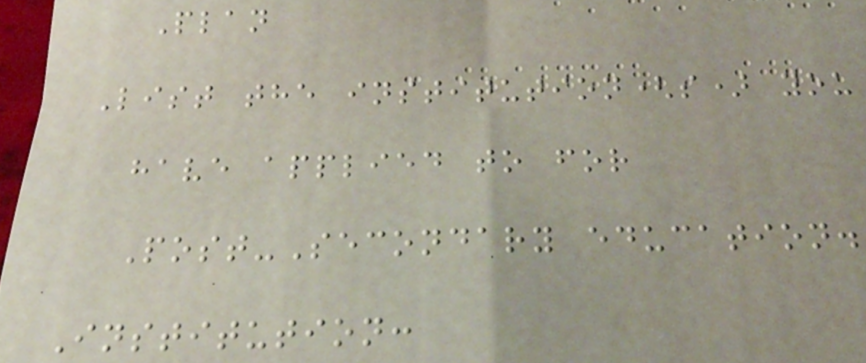Plan
List the institution(s) you
have applied to for
Post-Secondary education.
Institution:
